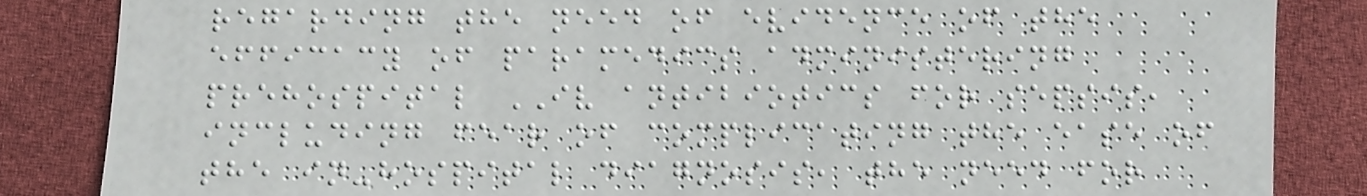regarding the need of evidence of the
efficacy of paramedics administering
prehospital IV antibiotics for sepsis,
including fear of complicating the ease of
the in-hospital diagnosis, the need for
